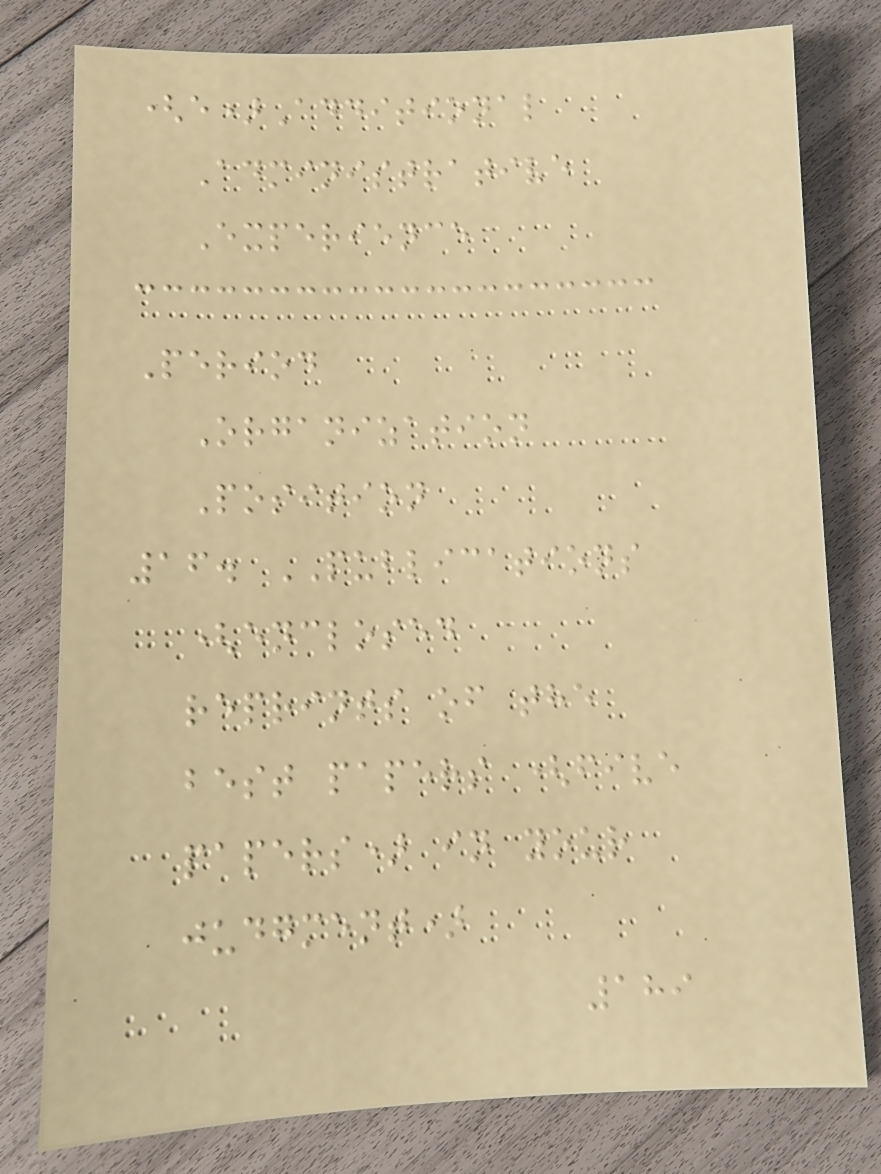(e)Additional
Administrative
Experience
Period
Organization
Position
16. PUBLICATIONS
(enclosed
reprints of the
best papers (five
papers) in your
judgment)
189
